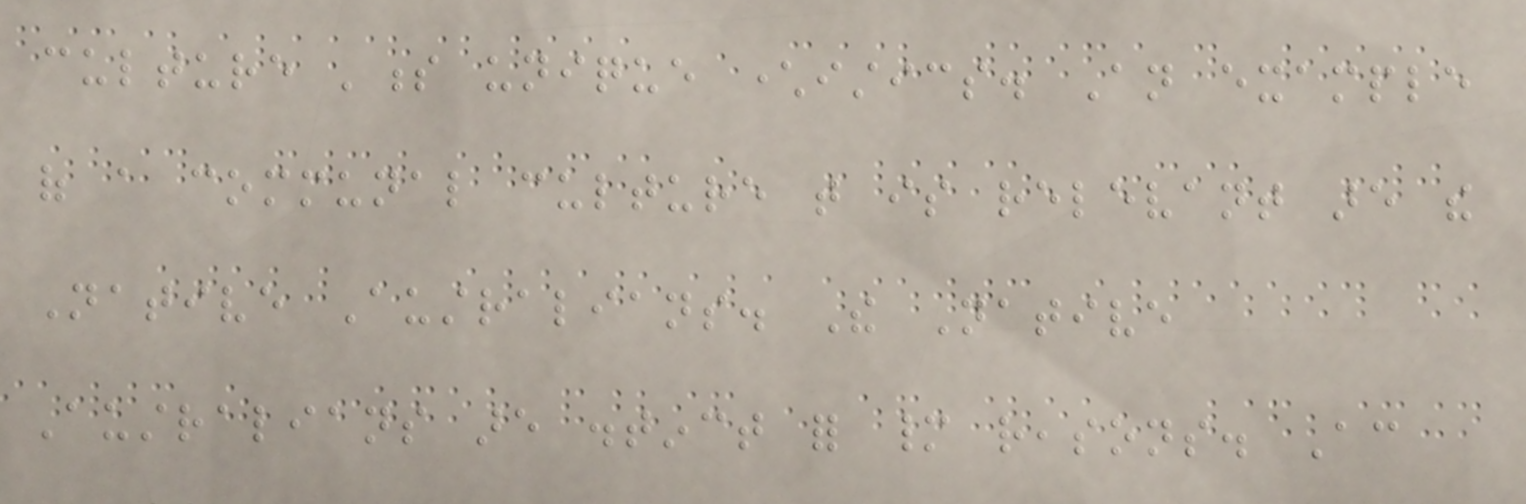culture 's unique characteristics. An example
of a communal culture that is relevant are the
Native Australians. The Native
Australians are distinct for many reasons. According
